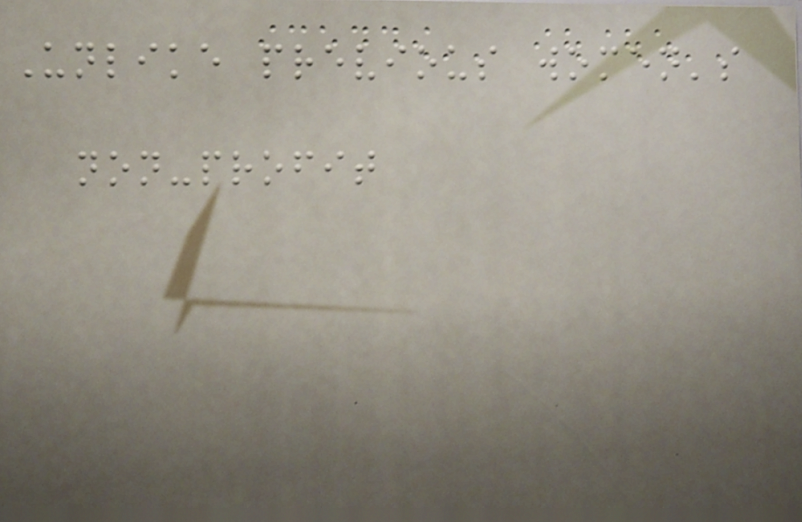Unlike previous women's
non-profit
